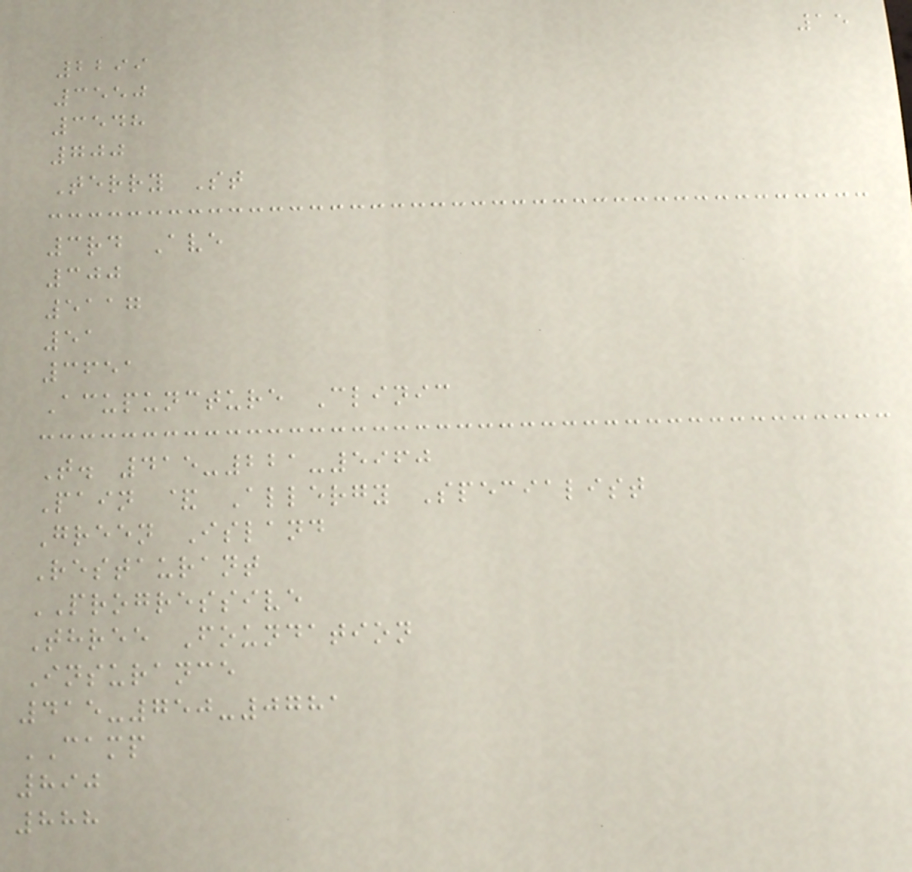15
2299
3550
3548
700
Terry St
3rd Ave
300
5117
51
3651
Acupuncture Clinic
T. 415-221-5960
Pain & Allergy Specialist
Green Island
Restaurant
PROGRESSIVE
Three Foundation
Insurance
415-750-0781
CAMP
890
888
